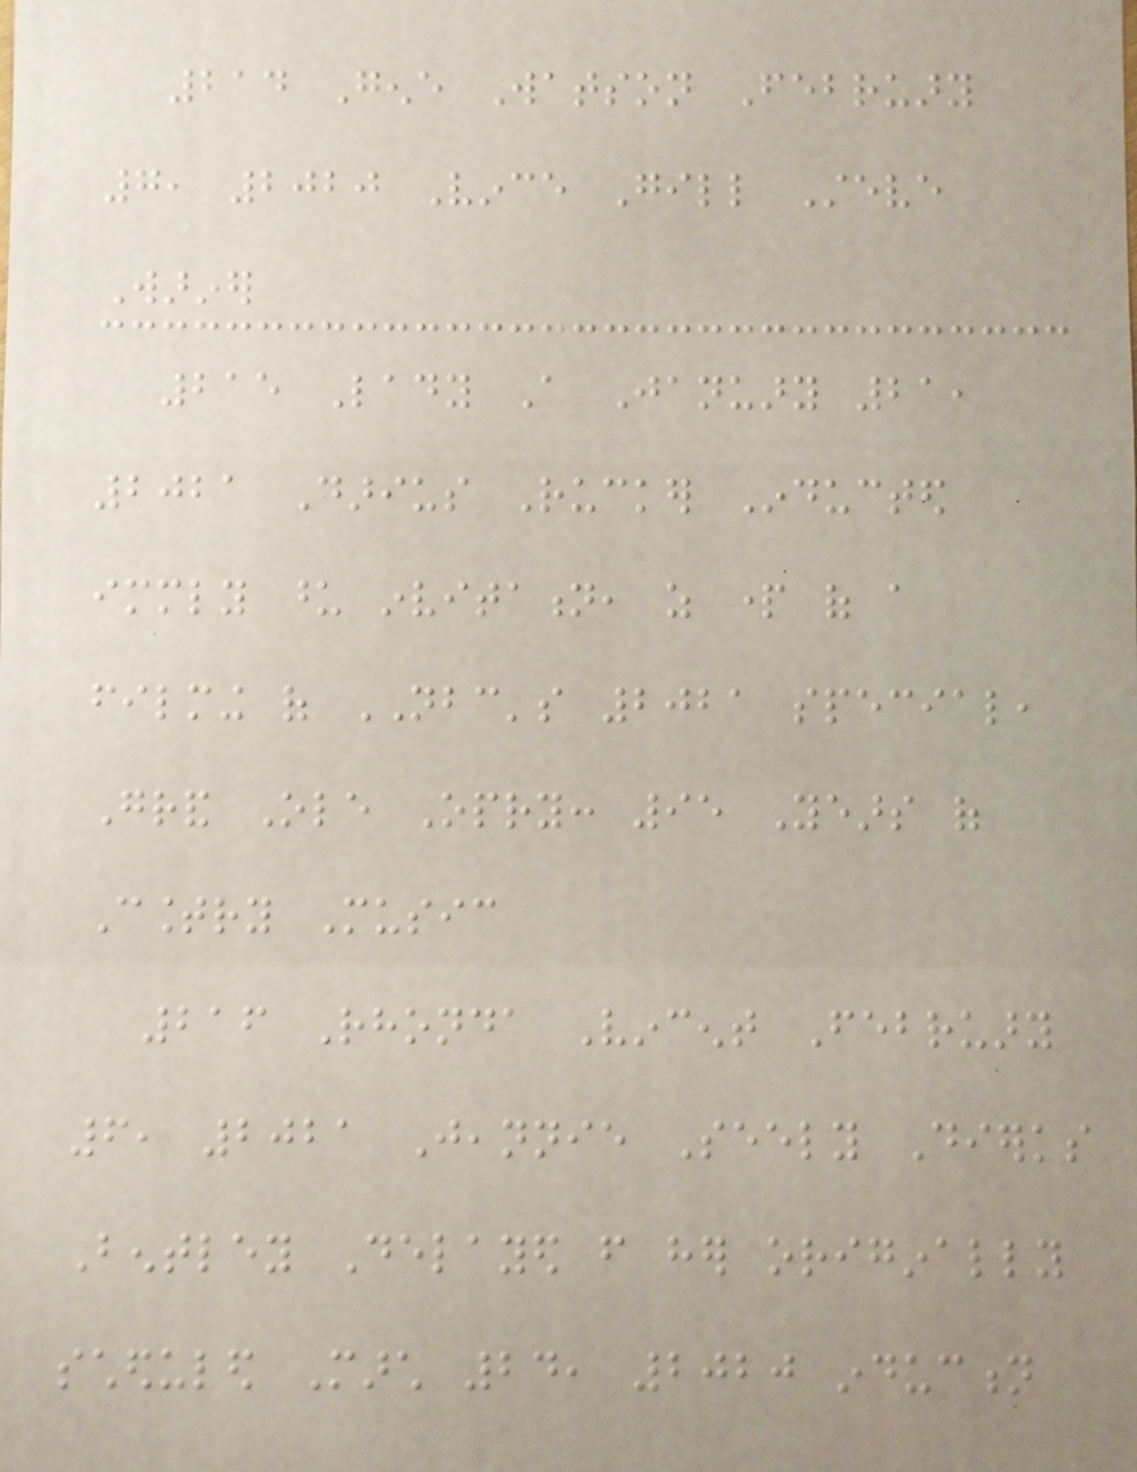214 Gene Watson February
7, 2020 Vince Gill Steve
Wariner
215 Lady A January 21,
2021 Darius Rucker Inducted
immediately upon invitation, as part of a
filming of NBC's 2021 special,
Grand Ole Opry: 95 Years of
Country Music
216 Rhonda Vincent February
6, 2021 Jeannie Seely Dierks
Bentley Delayed from her originally
scheduled March 24, 2020 induction
